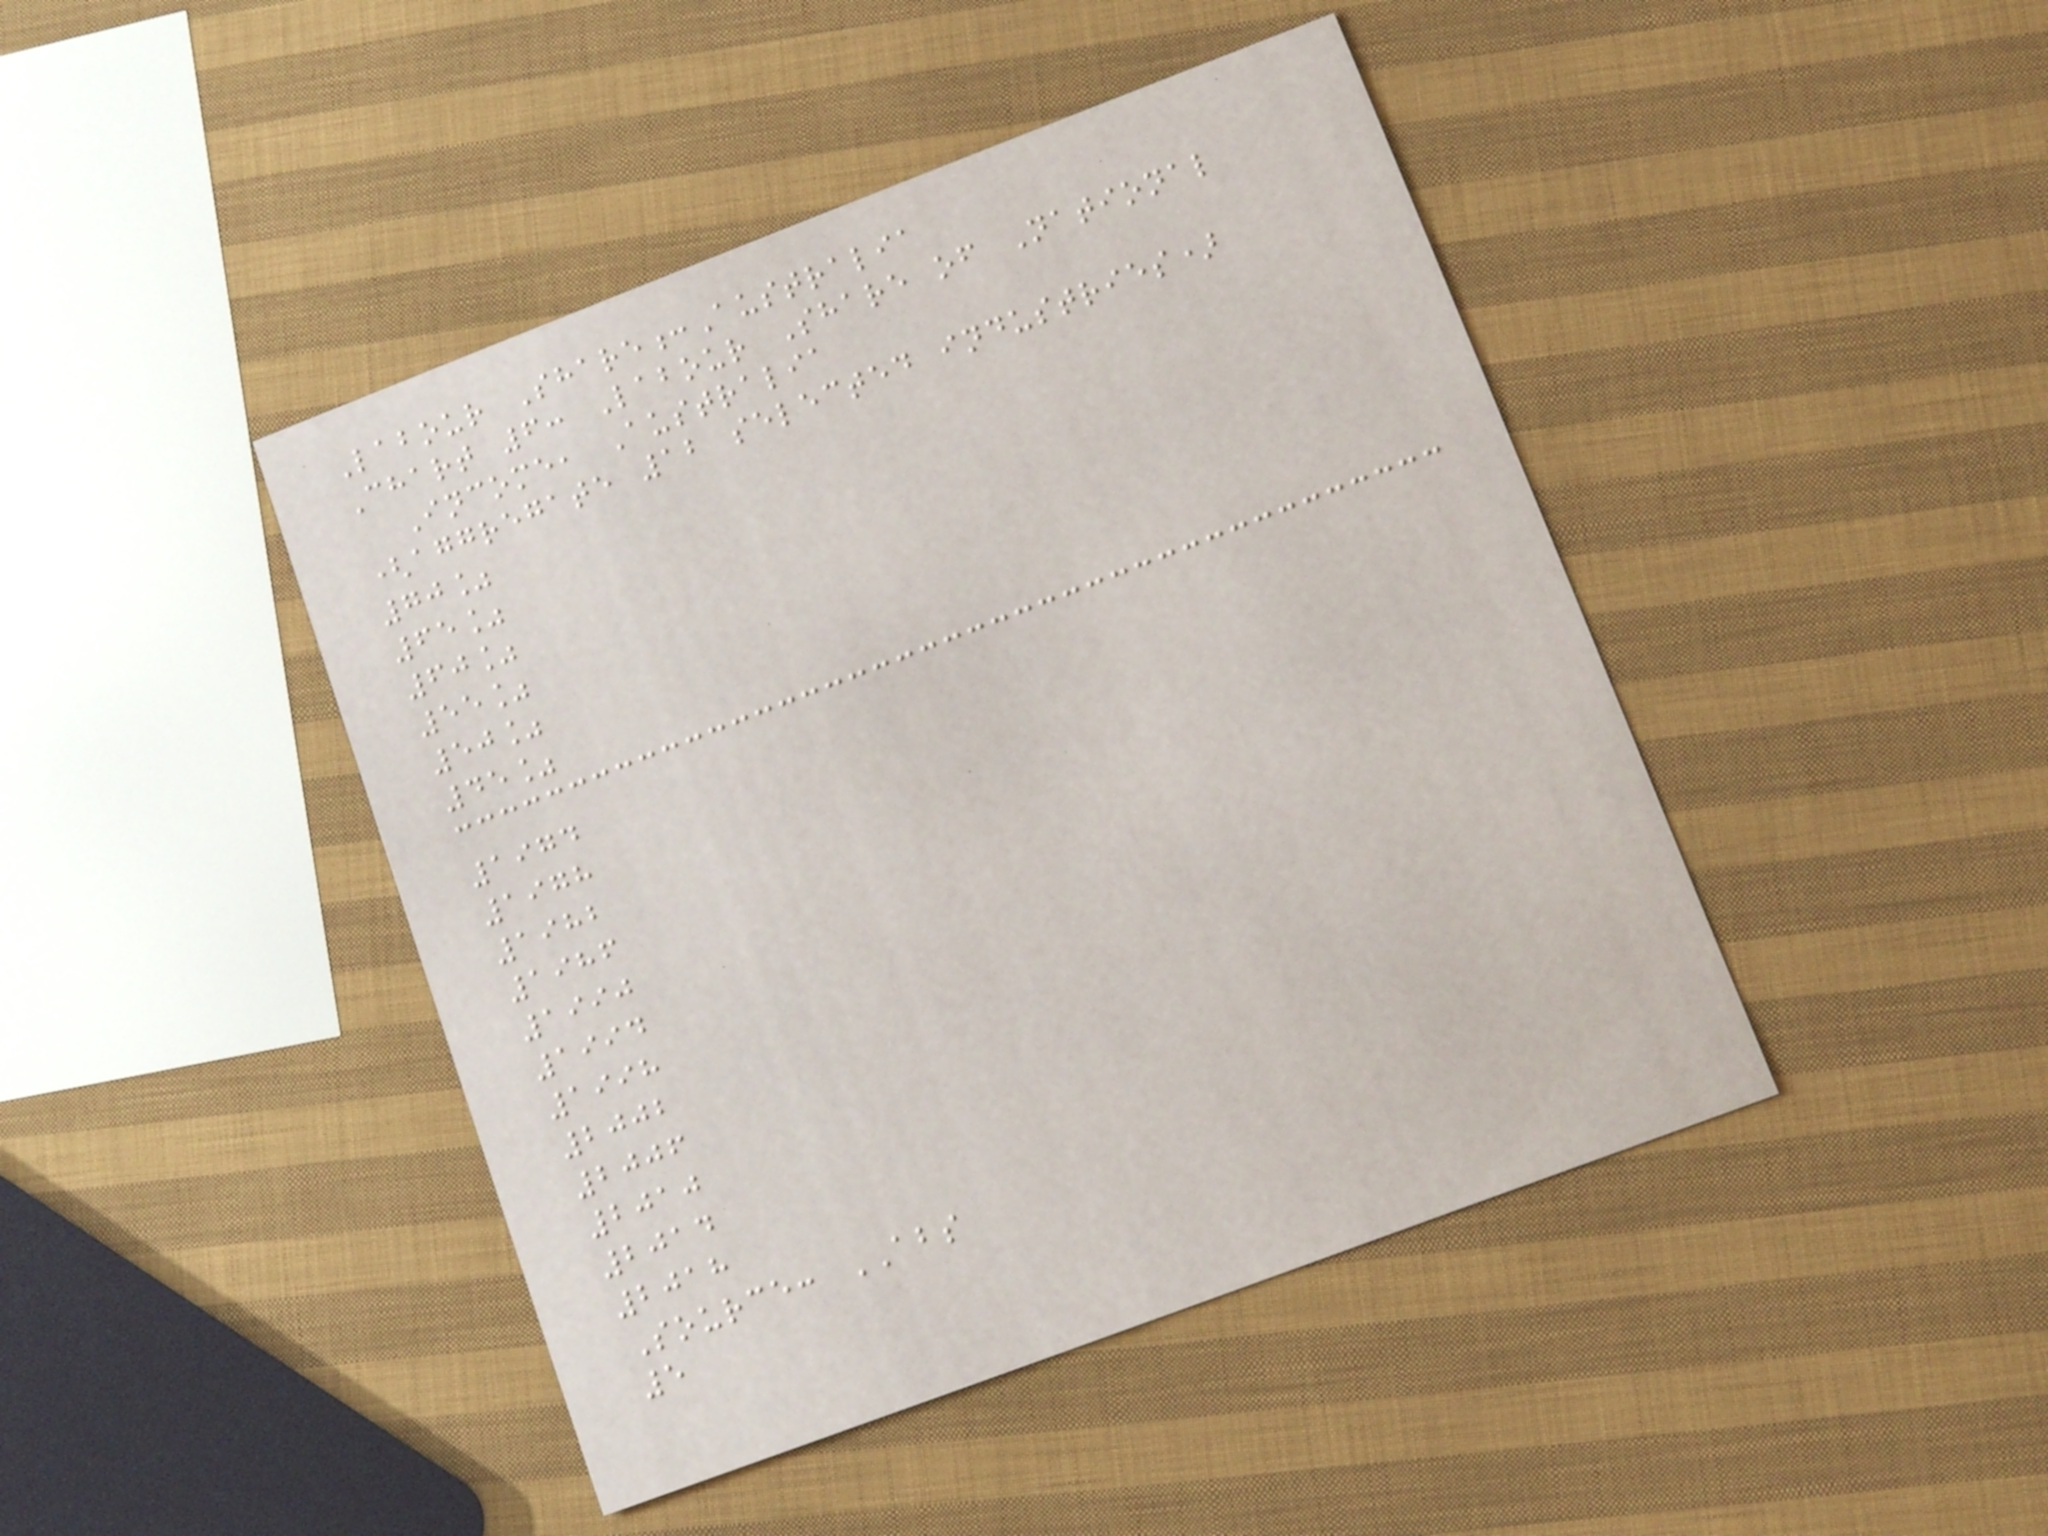Labour Share:Australia
Chart 6: Labour Share of National
Income, Australia
(aggregate 12 selected industries)
70%
65%
60%
55%
50%
45%
1974
1978
1982
1986
1990
1994
1998
2002
2006
2010
2014
2018
Source: ABS
5
